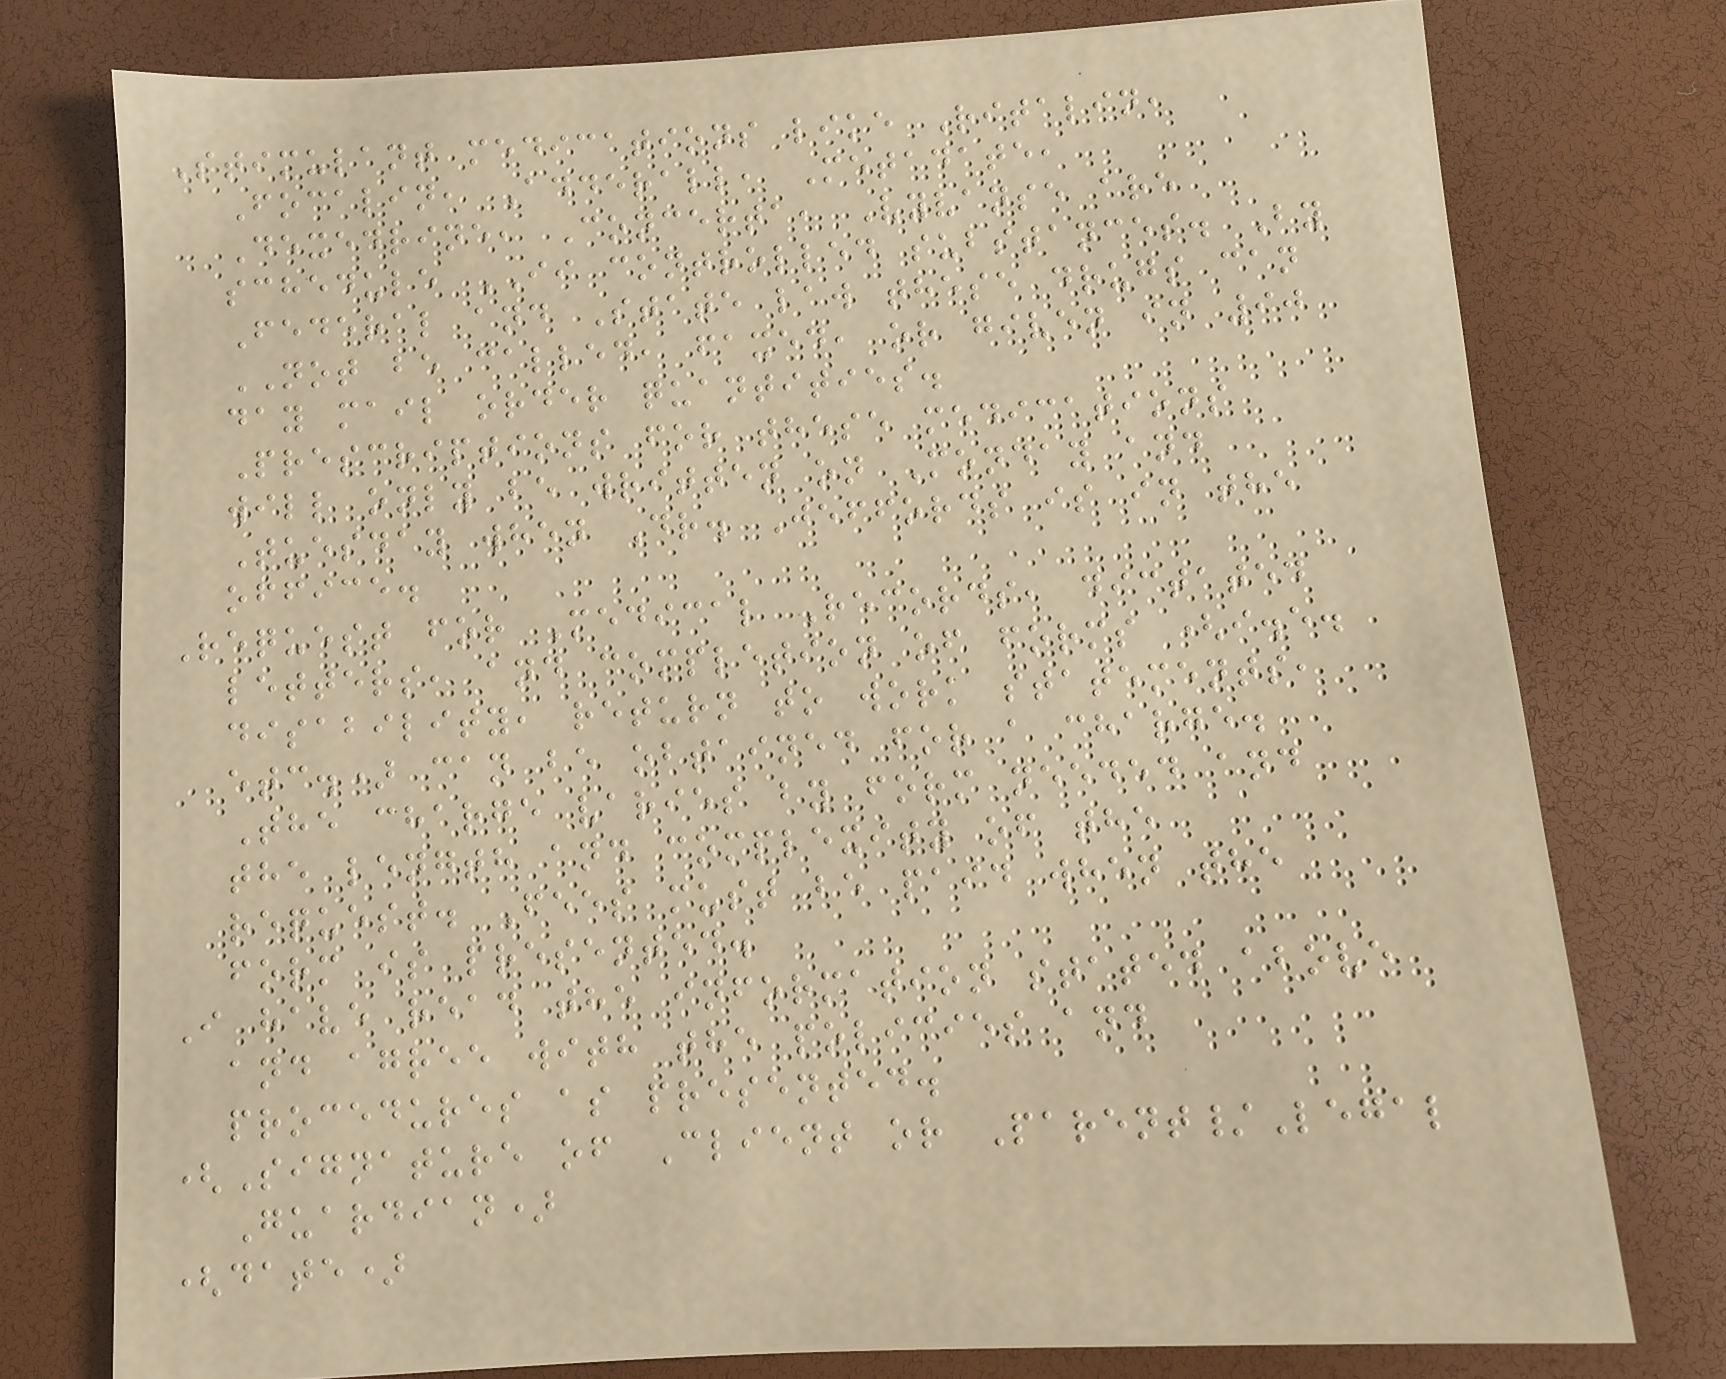Stimulant medications like Ritalin,
Focalin, Adderall, Metadate,
Dexedrine, Concerta, Vyvanse are
schedule II controlled substances. By
Federal and State law these drugs can
NOT be called, faxed, or given in 90
day mail order quantities.
Prescriptions for these medications
will only be written on Monday and
Tuesday when Dr. Jeffords is in the
office.
Request for Medical Records, dictated
letters, and completion of forms (i.e.
disability, return to work statements,
etc.) can be obtained for a charge.
The charge varies by form needed and
the length and complexity of the
request. Fees must be paid when the
form is presented.
I have read the information stated above
and agree with the policies and
procedures as presented.
(Signature of Client or Parent/Legal
Guardian)
(date)
